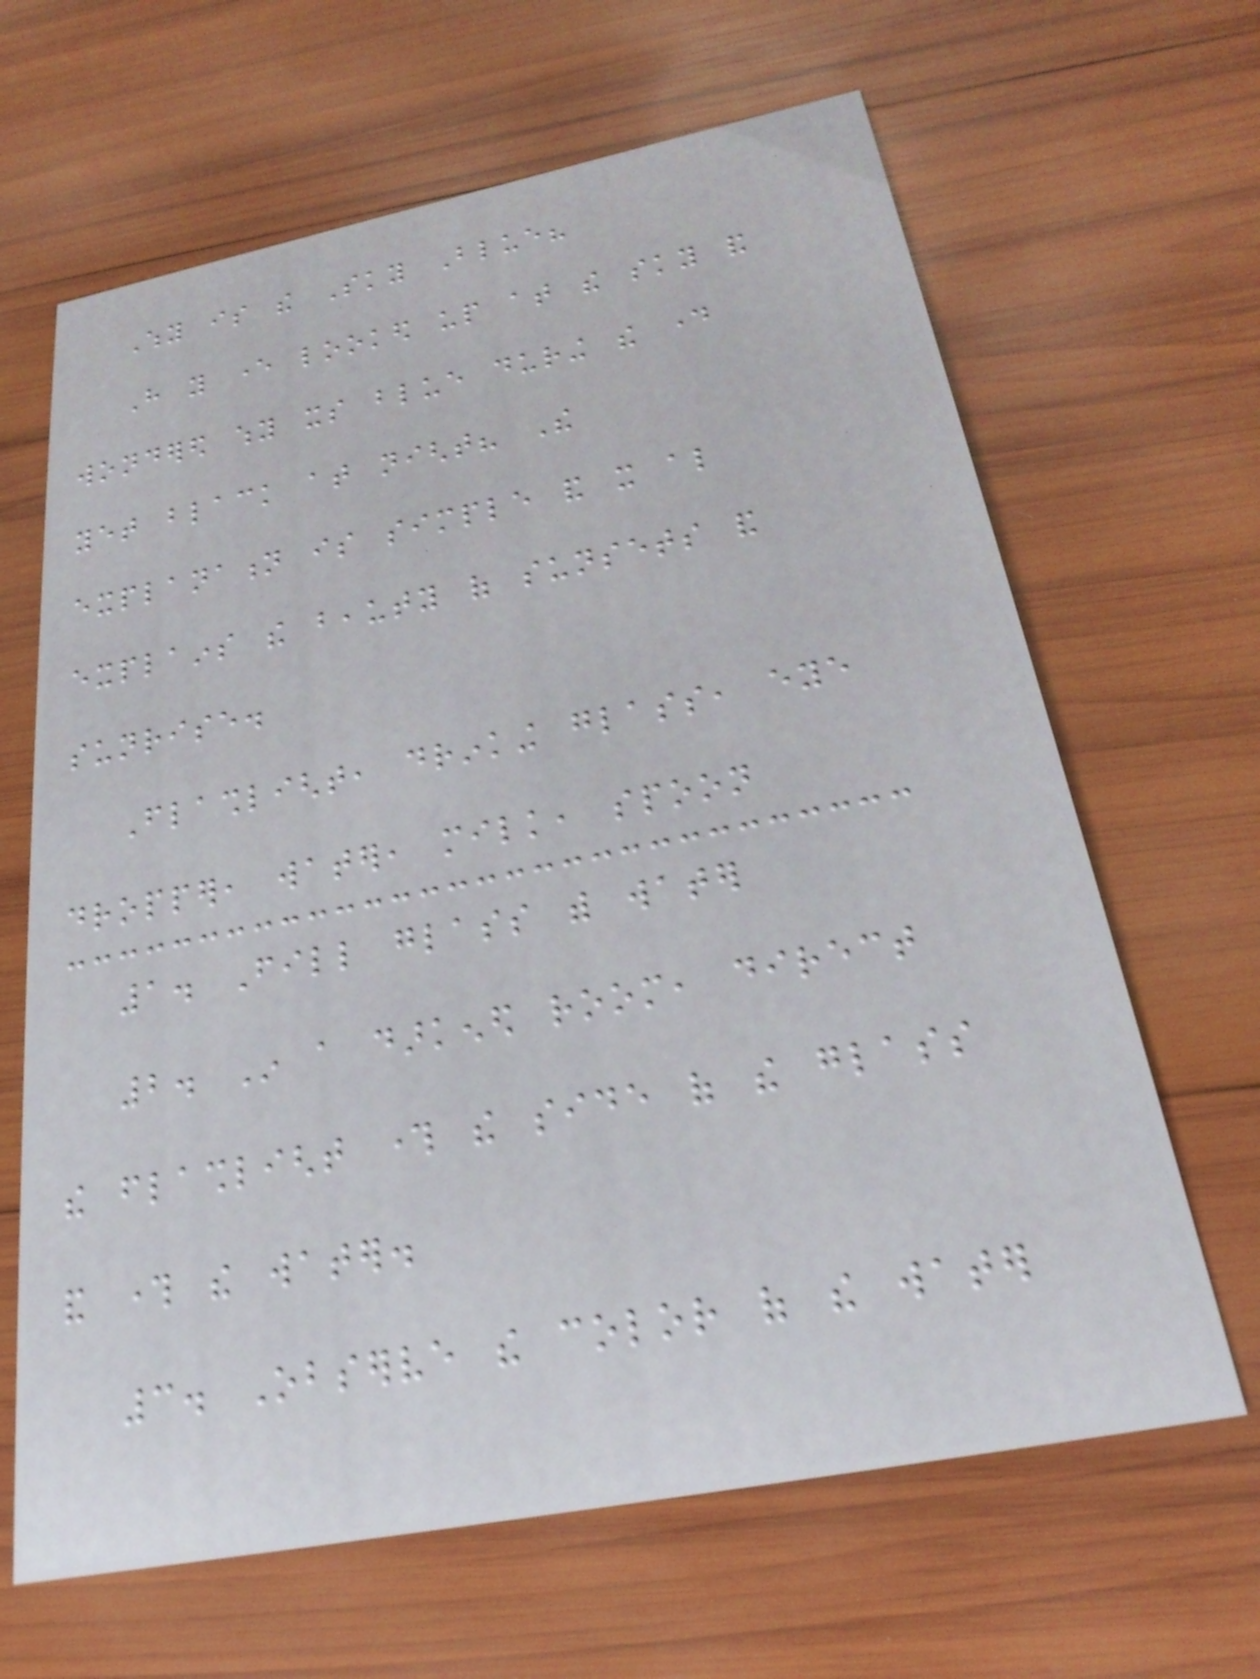Why is the Sky Blue?
Have you ever looked up at the sky and
wondered why its blue during the day
yet black at night? The
explanation is simple and it also
explains the beauty of sunsets and
sunrise.
Flashlight, drinking glass, eye
dropper, water, milk, spoon
1. Fill glass with water
2. In a darkened room, direct
the flashlight through the side of the glass
and through the water.
3. Observe the color of the water
